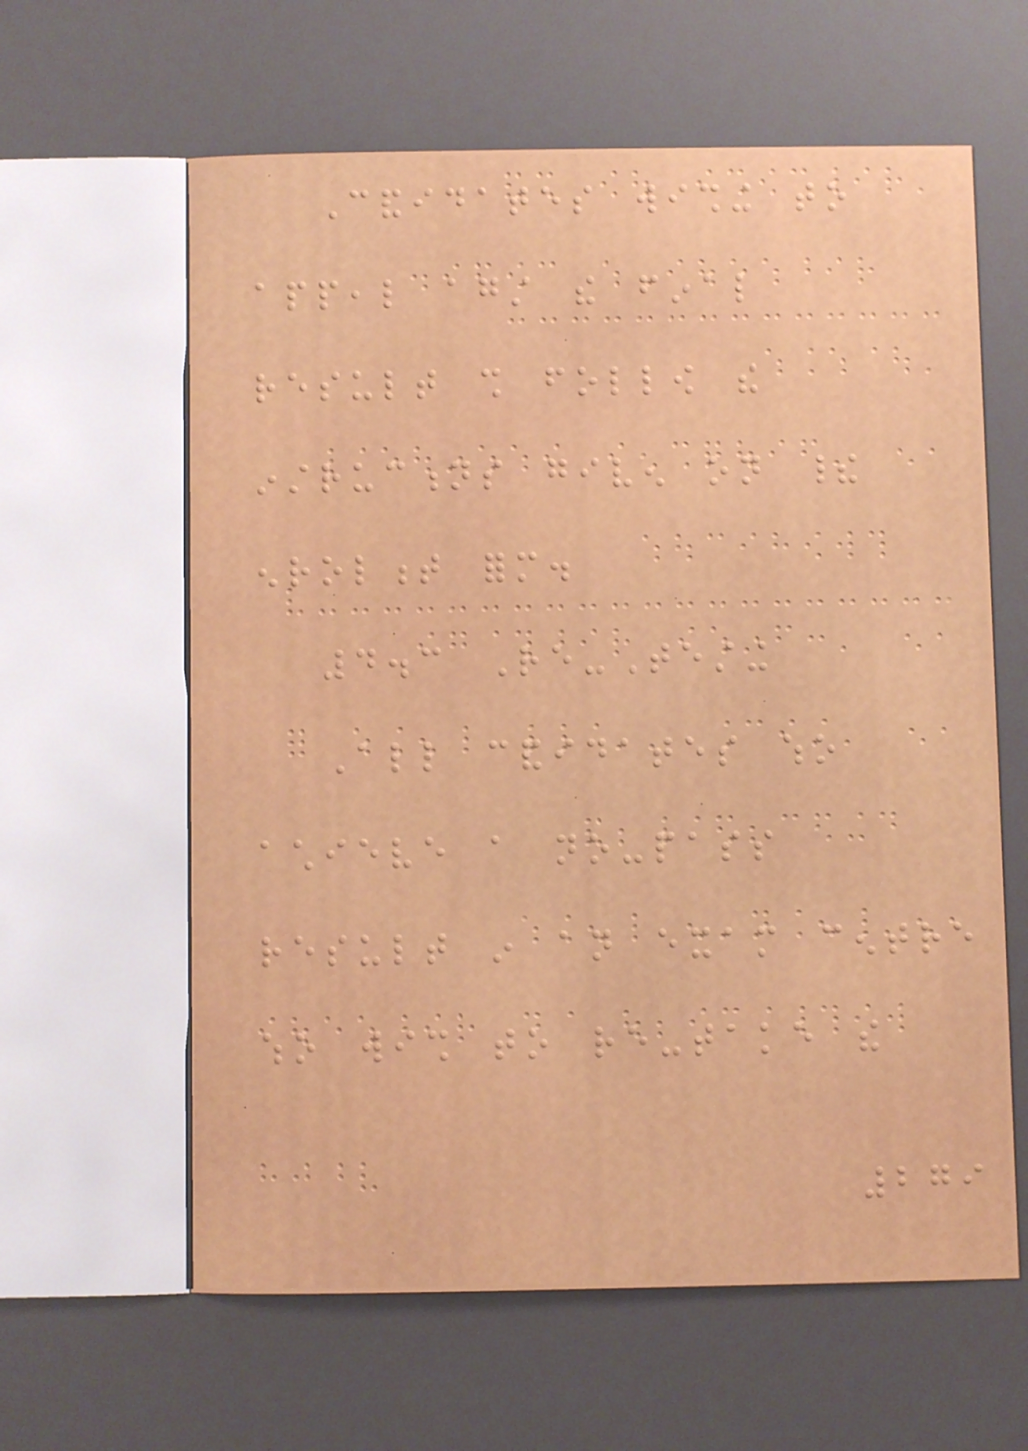Candidates wishing to
appeal against the final
result shall follow the
instructions given on their
enrolment form.
4.3 Re-Testing
All candidates who
achieve a no-pass
result in an exam centre
who wish to re-take the
279
